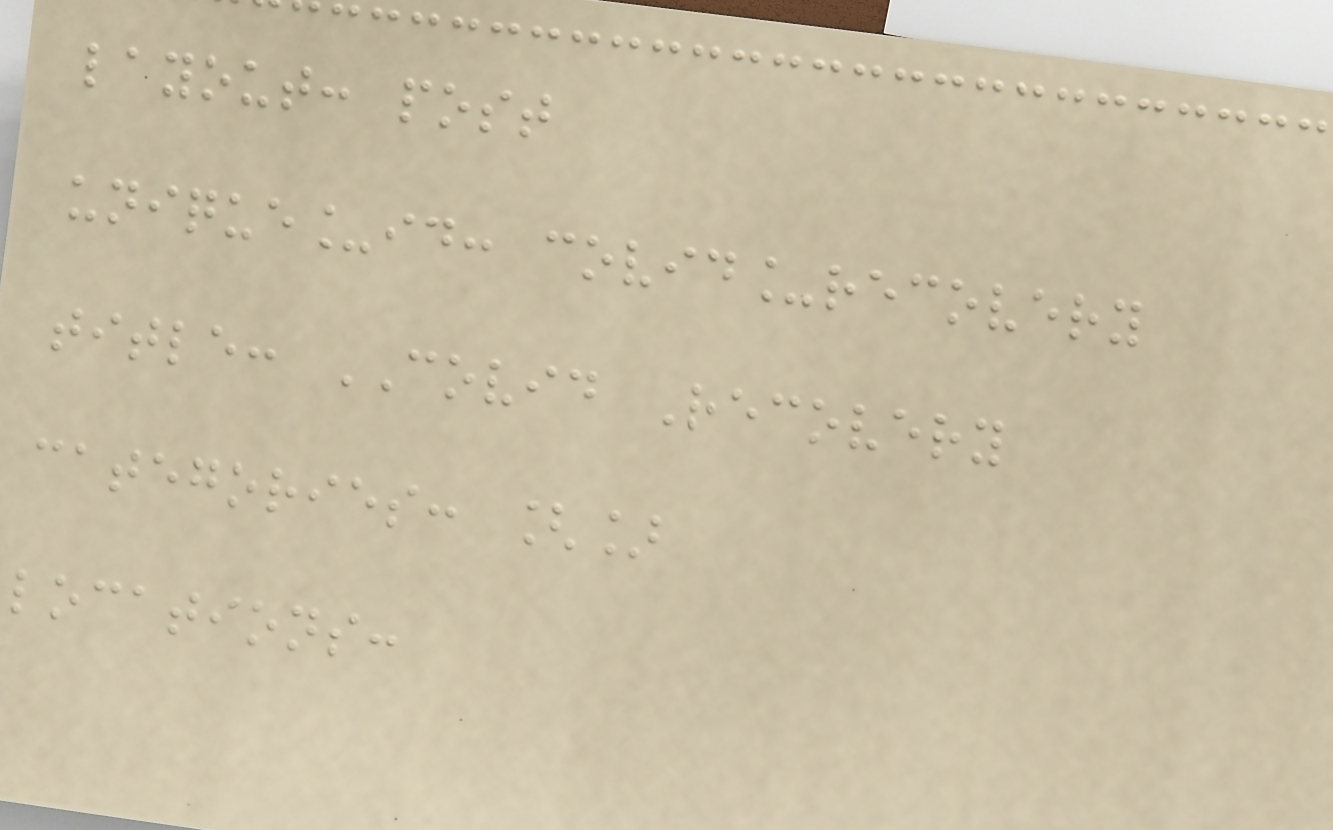layout: post
unique_id: covid_recovery
title: COVID Recovery
categories: []
locations:
